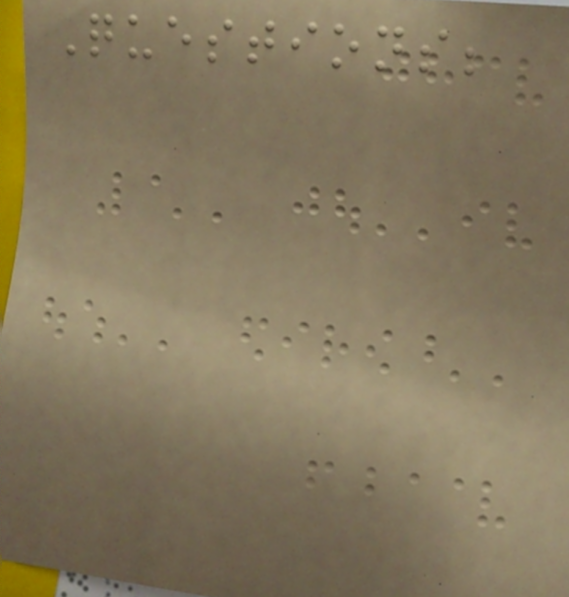Questions;
